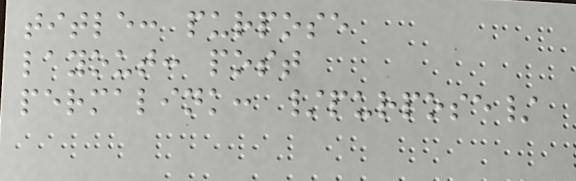title: purpose
layout: post
permalink: /purpose/
